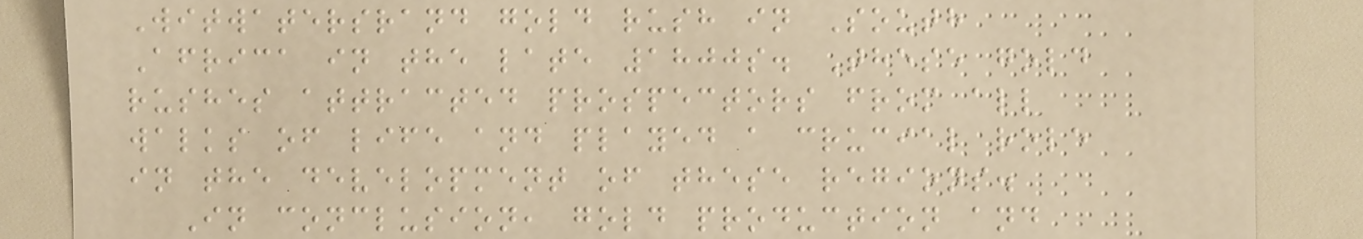Witwatersrand gold rush in South
Africa in the late 1800s. These gold
rushes attracted prospectors from all
walks of life and played a crucial role
in the development of these regions.
In conclusion, gold production and
